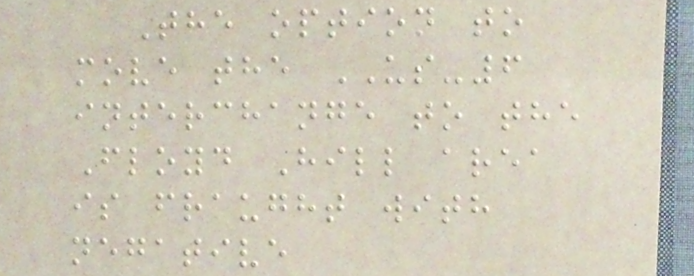The option to
move the US-6
interchange to the
Floyd Hill area
is fraught with
negative
